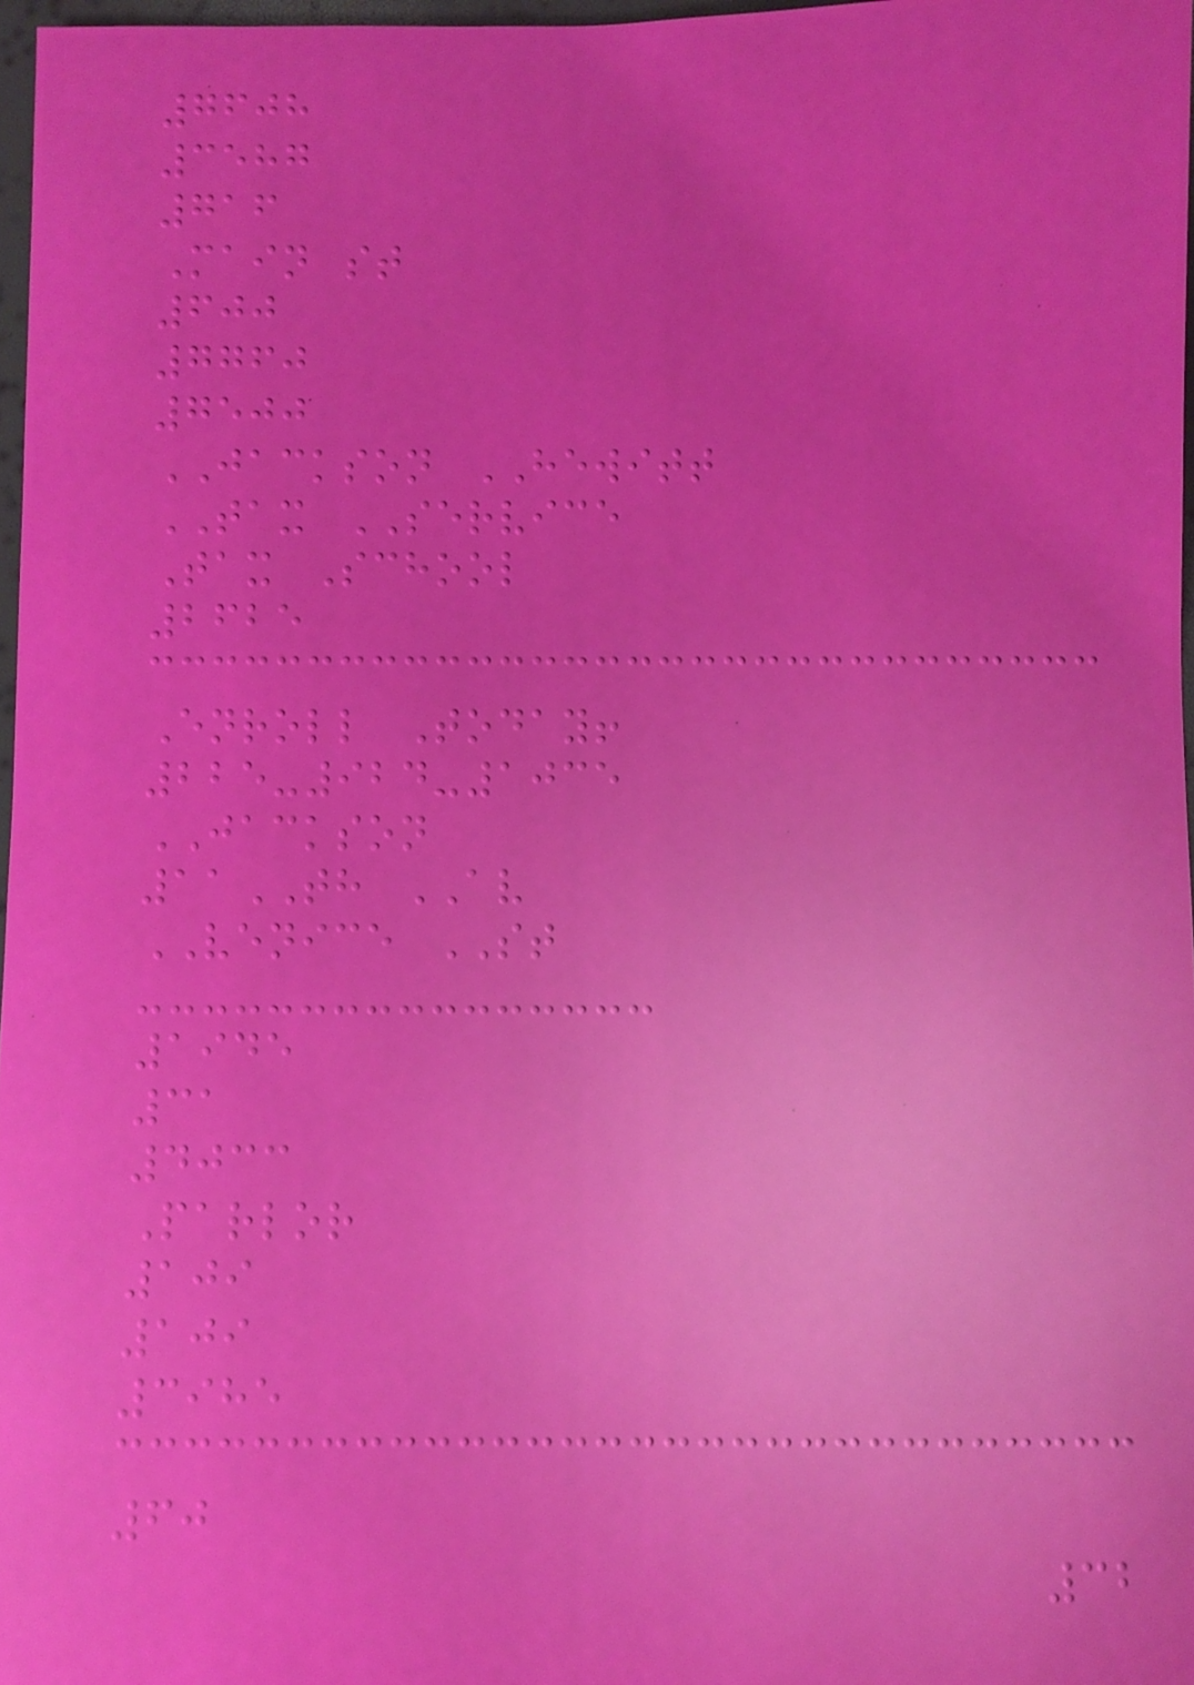7608
3587
716
Main st
600
7760
7500
JACKSON HEWITT
TAX SERVICE
Tax School
2625
Enroll Today!
225-924-1035
JACKSON
11TH AV
VENICE ST
1945
31
4033
Parlor
109
109
3985
60
32
